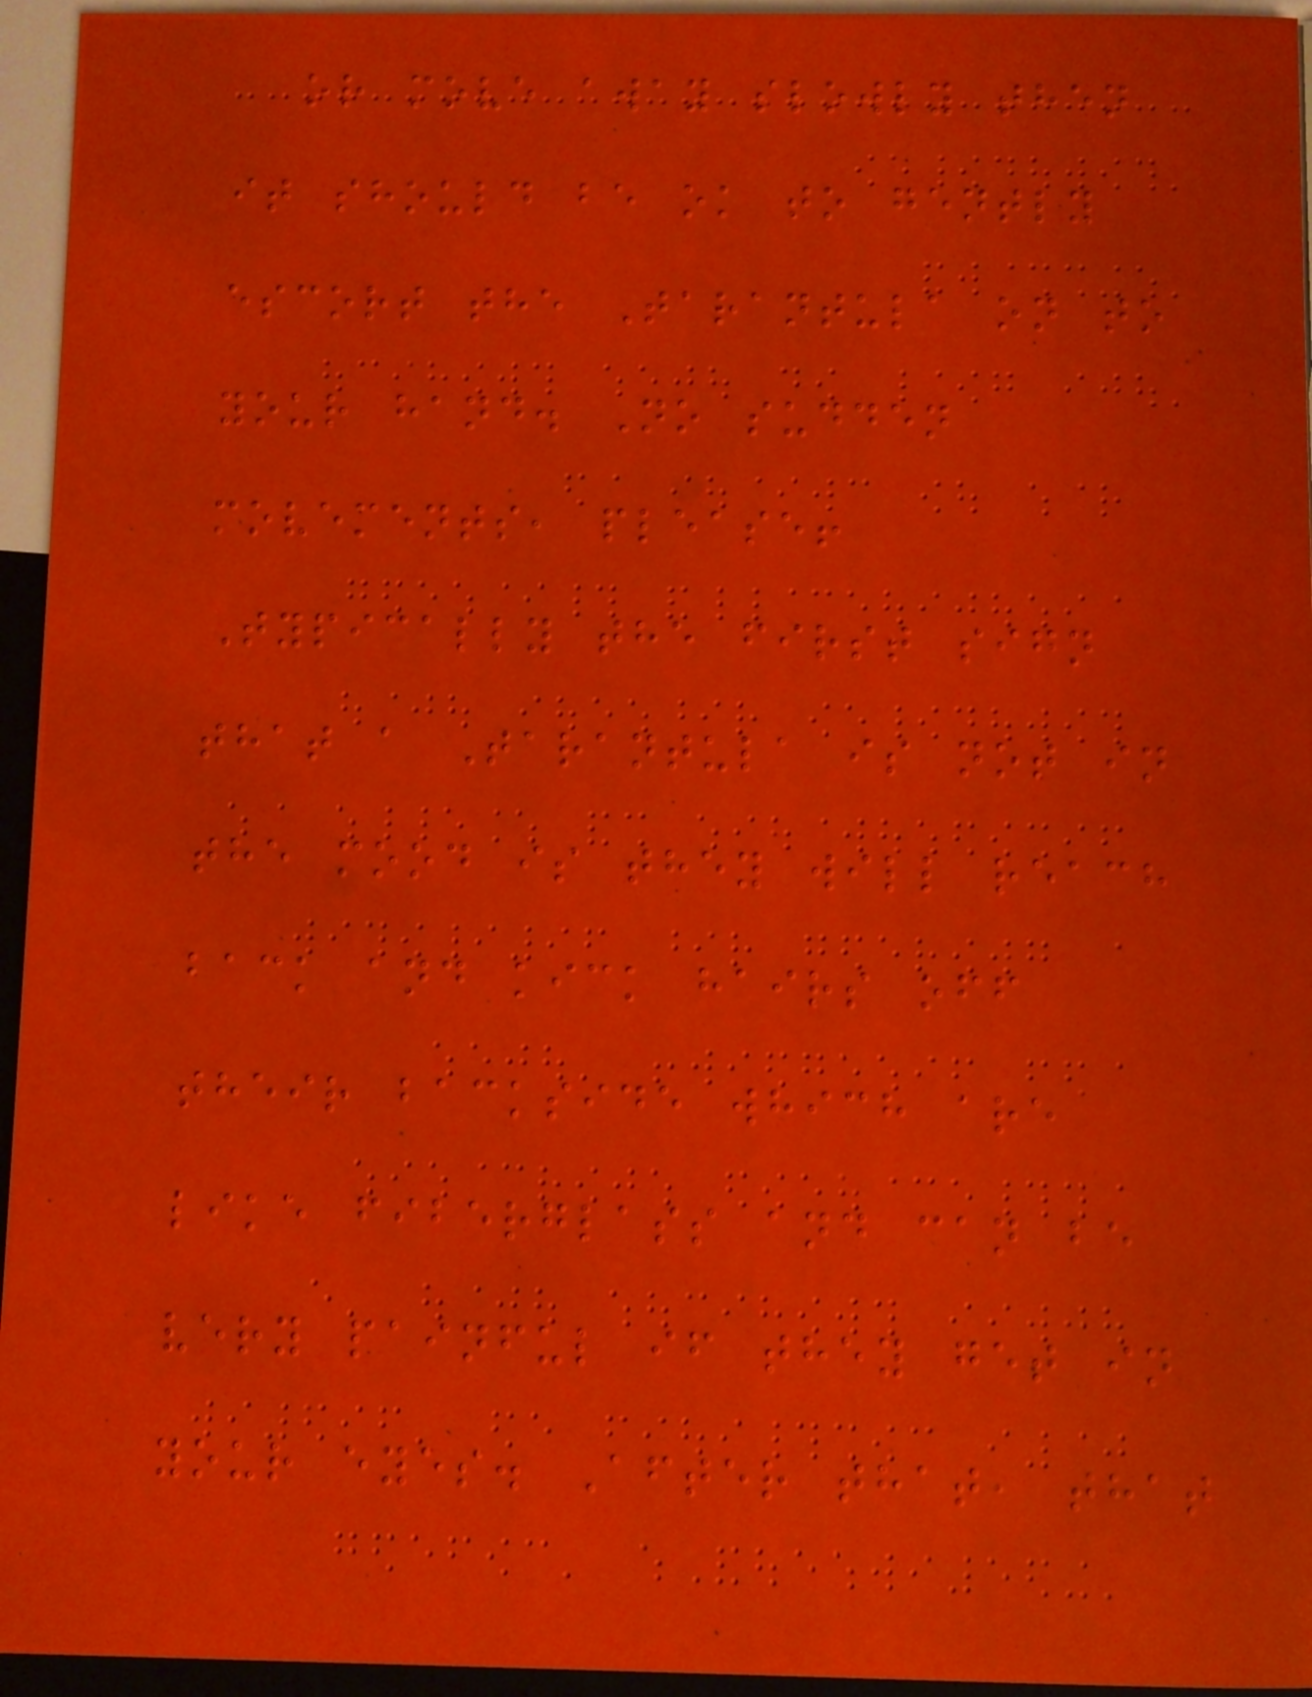or move away slowly then
it should be ok to gently
escort the Tarantula on to
your hand. No sudden
movements, please!
Typically the first sign
that a Tarantula is not in
the mood is they will reach
back and kick hairs off
their backside which are
like fiberglass and can be
very painful if they get in
your eyes. After that, that
